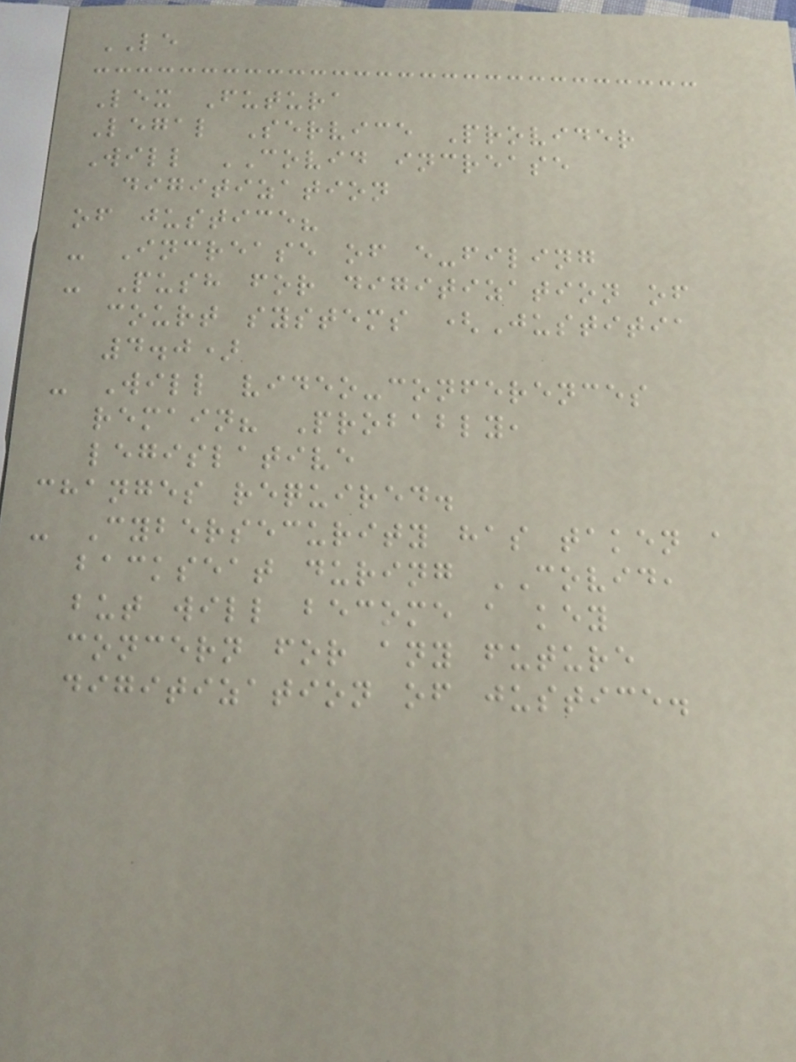LE
Lex Futura
Legal Service Provider
Will COVID increase
digitization
of justice?
- Increase of e-filing
- Push for digitization of
court systems (Justitia
4.0)
- Will video-conferences
remain? Probably,
legislative
changes required.
- Cybersecurity has taken a
backseat during COVID,
but will become a key
concern for any future
digitization of justice.
